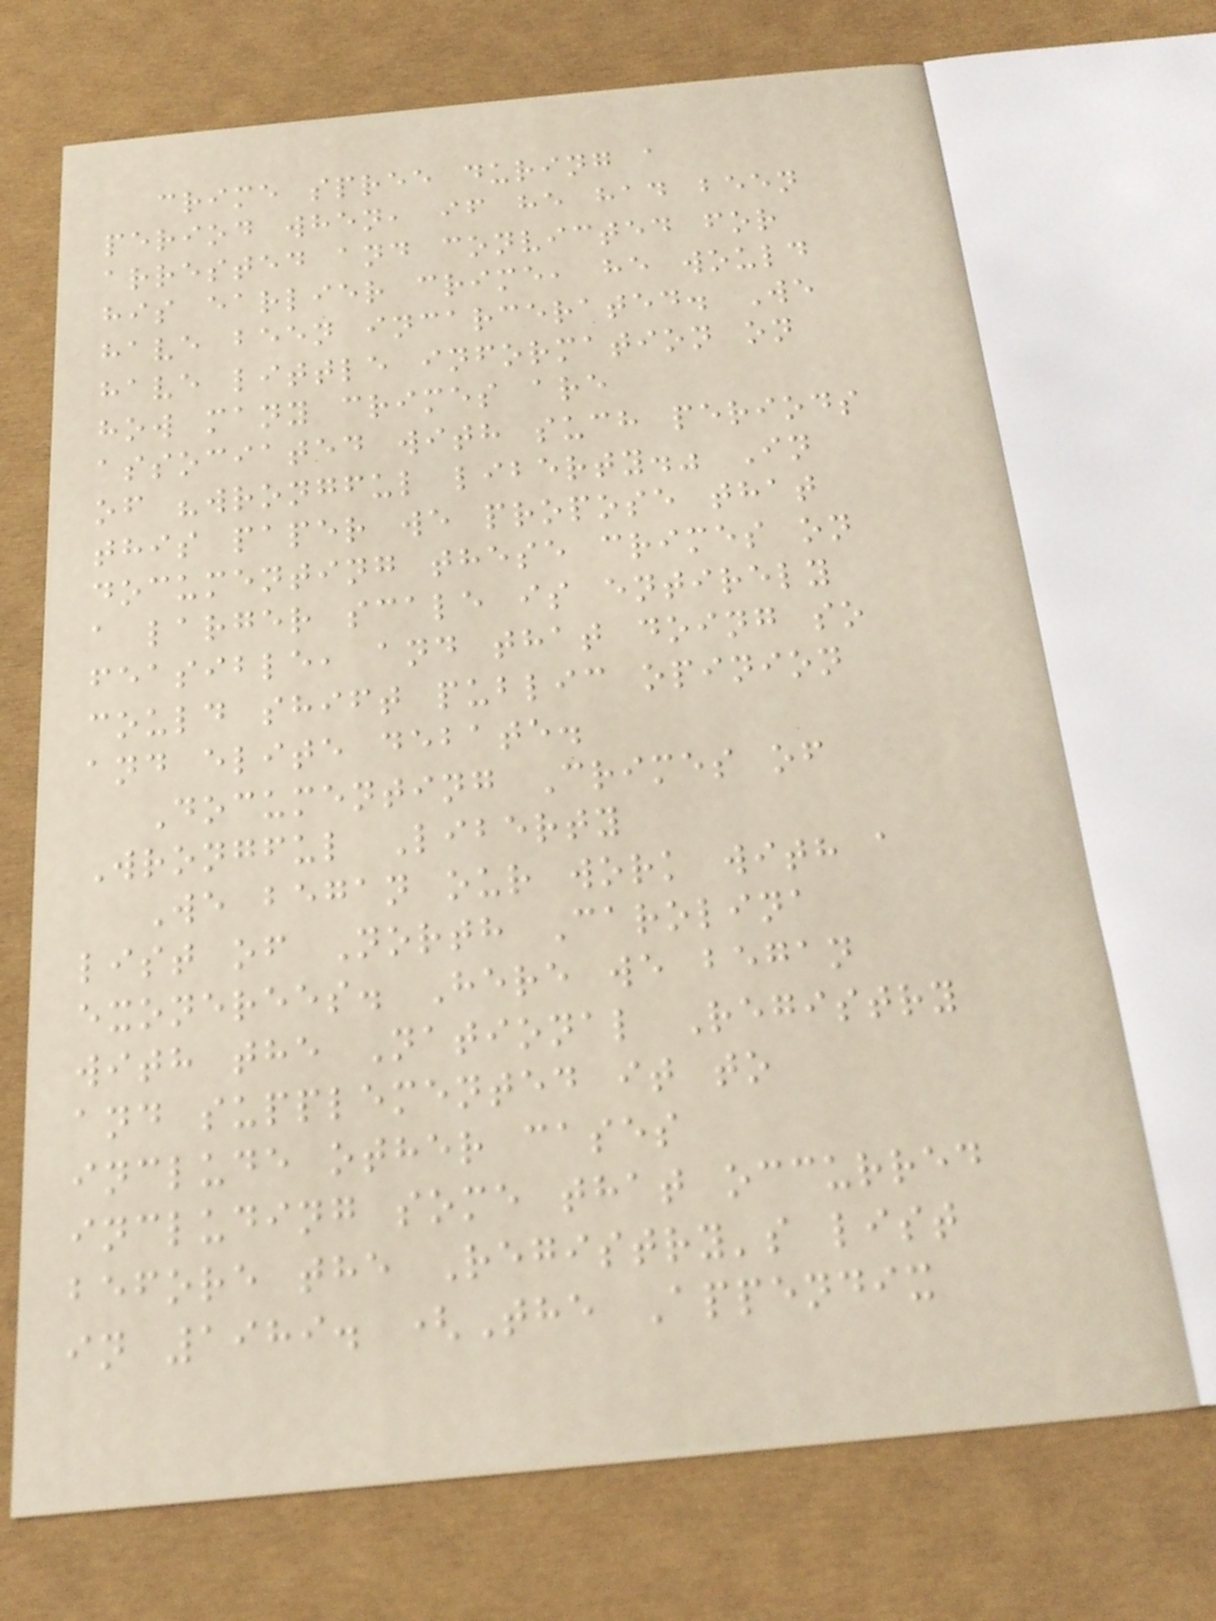crime spree during a
period when, if he had been
arrested and convicted for
his earlier crime, he would
have been incarcerated. We
have little information on
how many crimes are
associated with such periods
of "wrongful liberty." In
this paper we propose that
documenting these crimes on
a larger scale is entirely
feasible, and that doing so
could shift public opinion
and elite debate.
Documenting Crimes of
Wrongful Liberty
We began our work with a
list of North Carolina
exonerees. Here we began
with the National Registry
and supplemented it to
include other cases
including some that occurred
before the Registry's list
in 1989. (The Appendix
